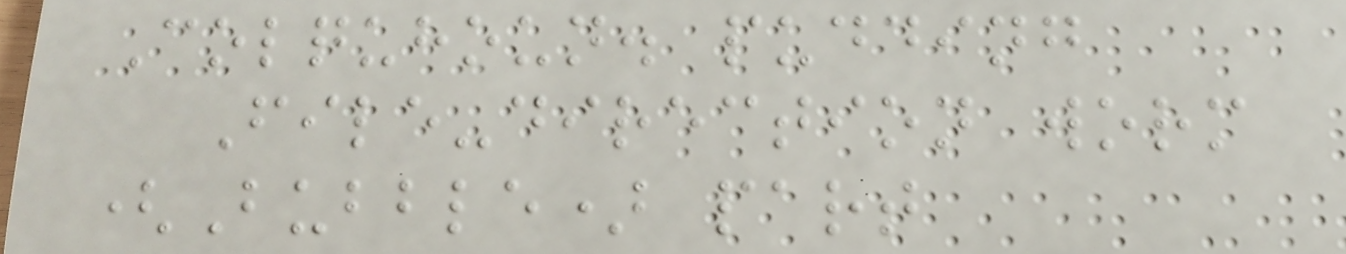Colquhoun. pudding
File-direction worm
(Bubble) part
